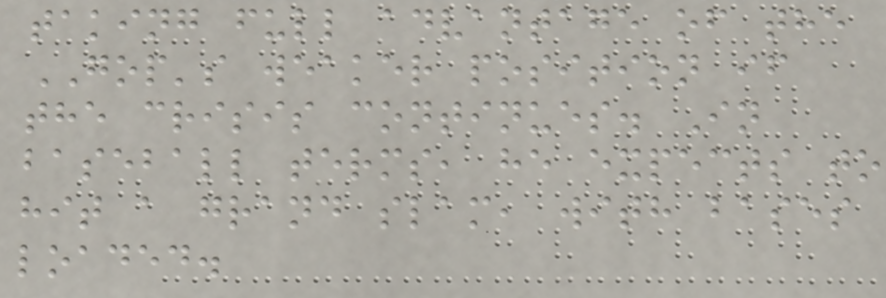taking full advantage of the
GOP's weaker position if
the crisis continues. In
baseball terms, he expects to
hit a grand slam, with bases
loaded.
